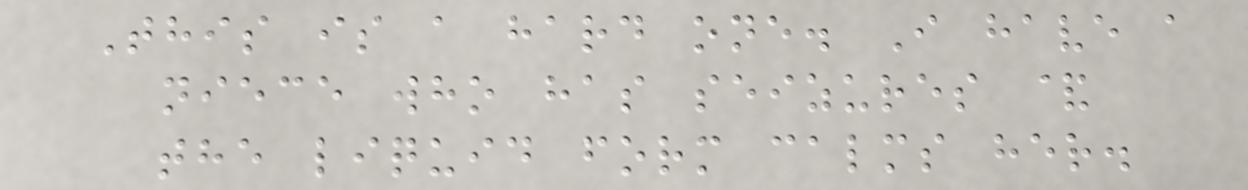This is a hard one. I have a
niece who has seizures &
the liquid form calms her.
